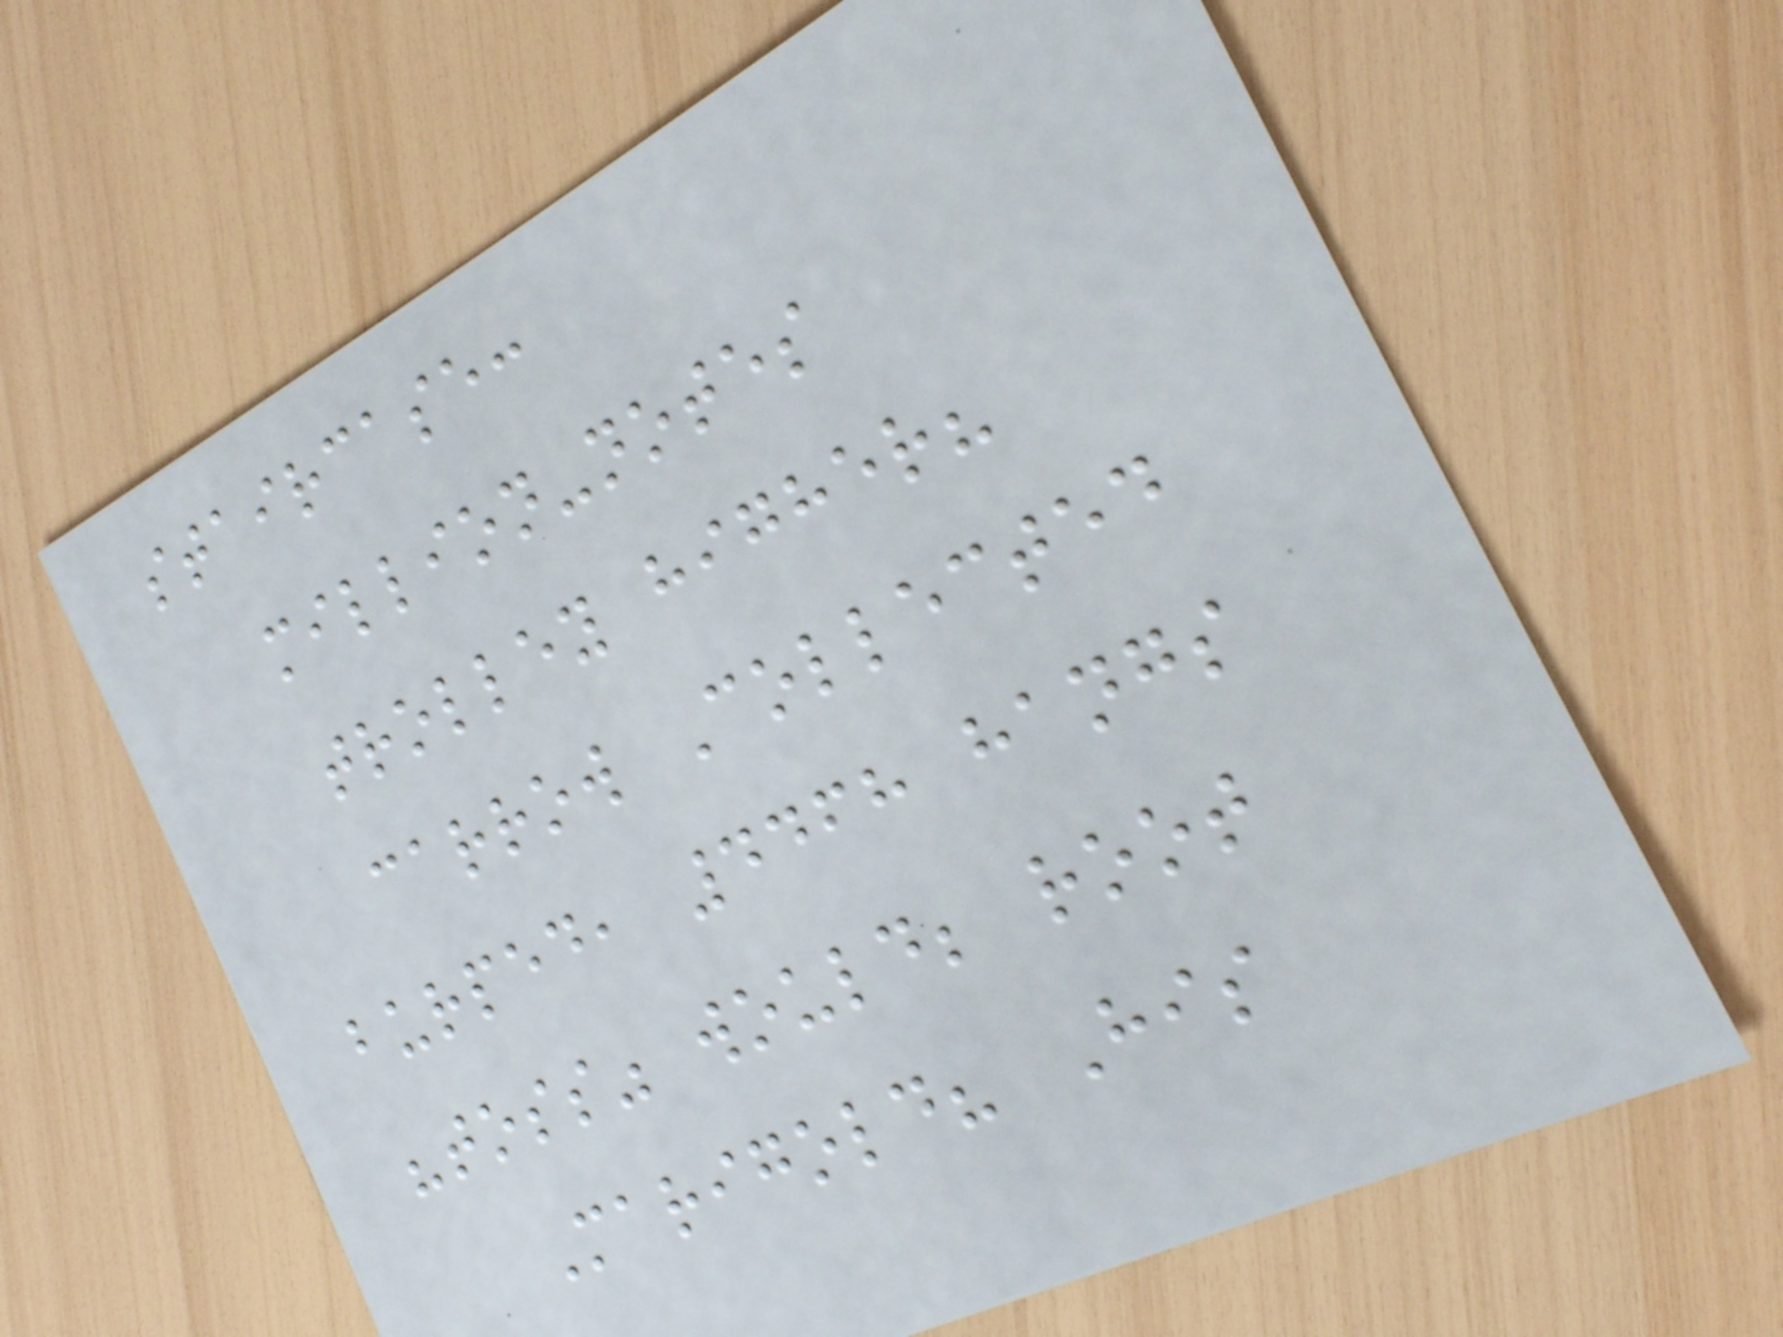staircase:
million-notes
trolley higher?
carrow Collected
burped, 4468 hangs
"toss" would; root
Marigold? His
